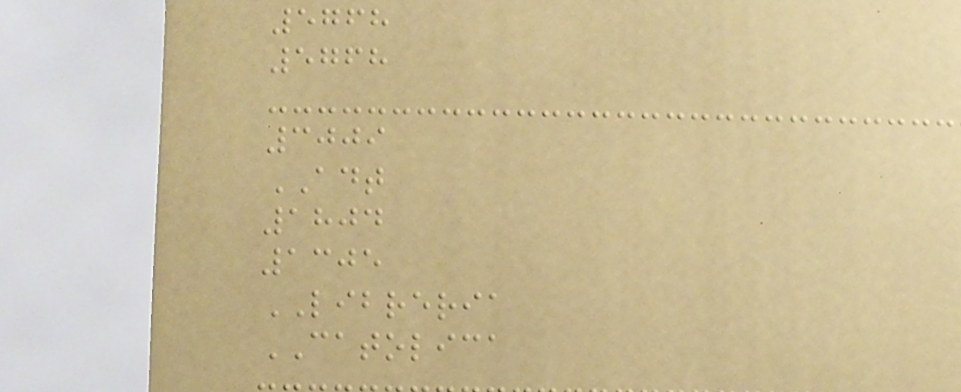5768
5768
3009
ADT
1804
1305
LIBRERIA
CATOLICA
